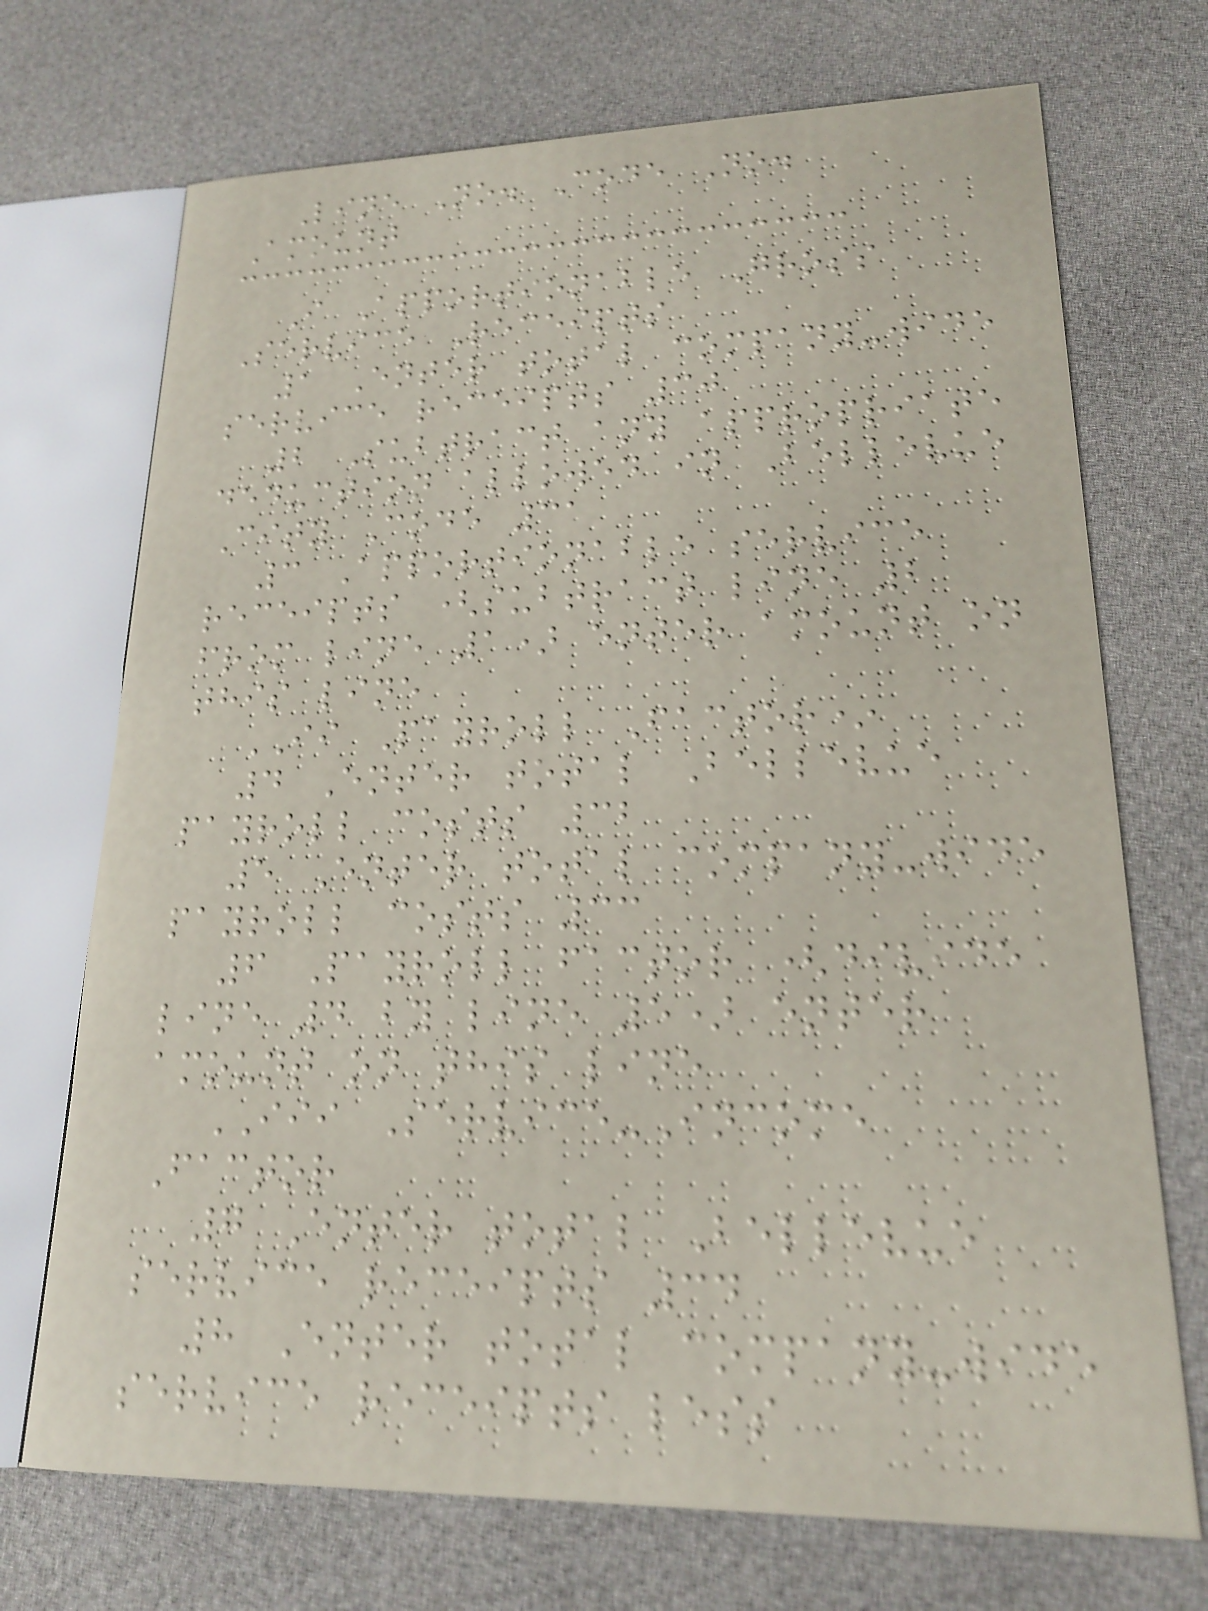Line No. Code No.
Amount
I Apportionable Gross
Service Receipts
1 Enter total company-wide
service receipts 30
2 Subtract any appropriate
deduction allowed in Bellevue
City Code 31
3 Apportionable service
receipts (subtract line 2
from line 1) enter amount on
this line
II Payroll Factor*
4 Enter total Bellevue
payroll costs 32
5 Enter total company-wide
payroll costs 33
6 Payroll factor (divide
line 4 by line 5) enter
amount on this line
III Service-Income
Factor
7 Enter total Bellevue
service receipts 34
8 Enter total company-wide
service receipts less
